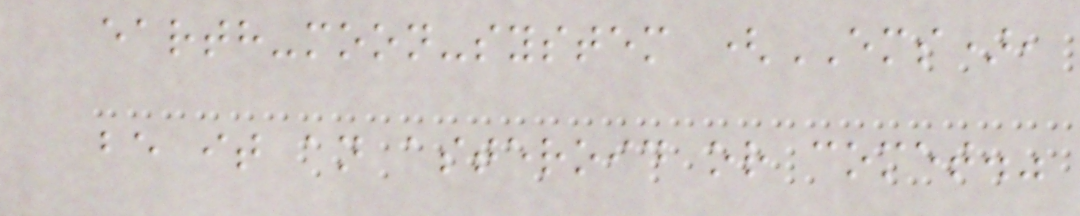earth-moon-system (EMS),
be it an asteroid or comet."
